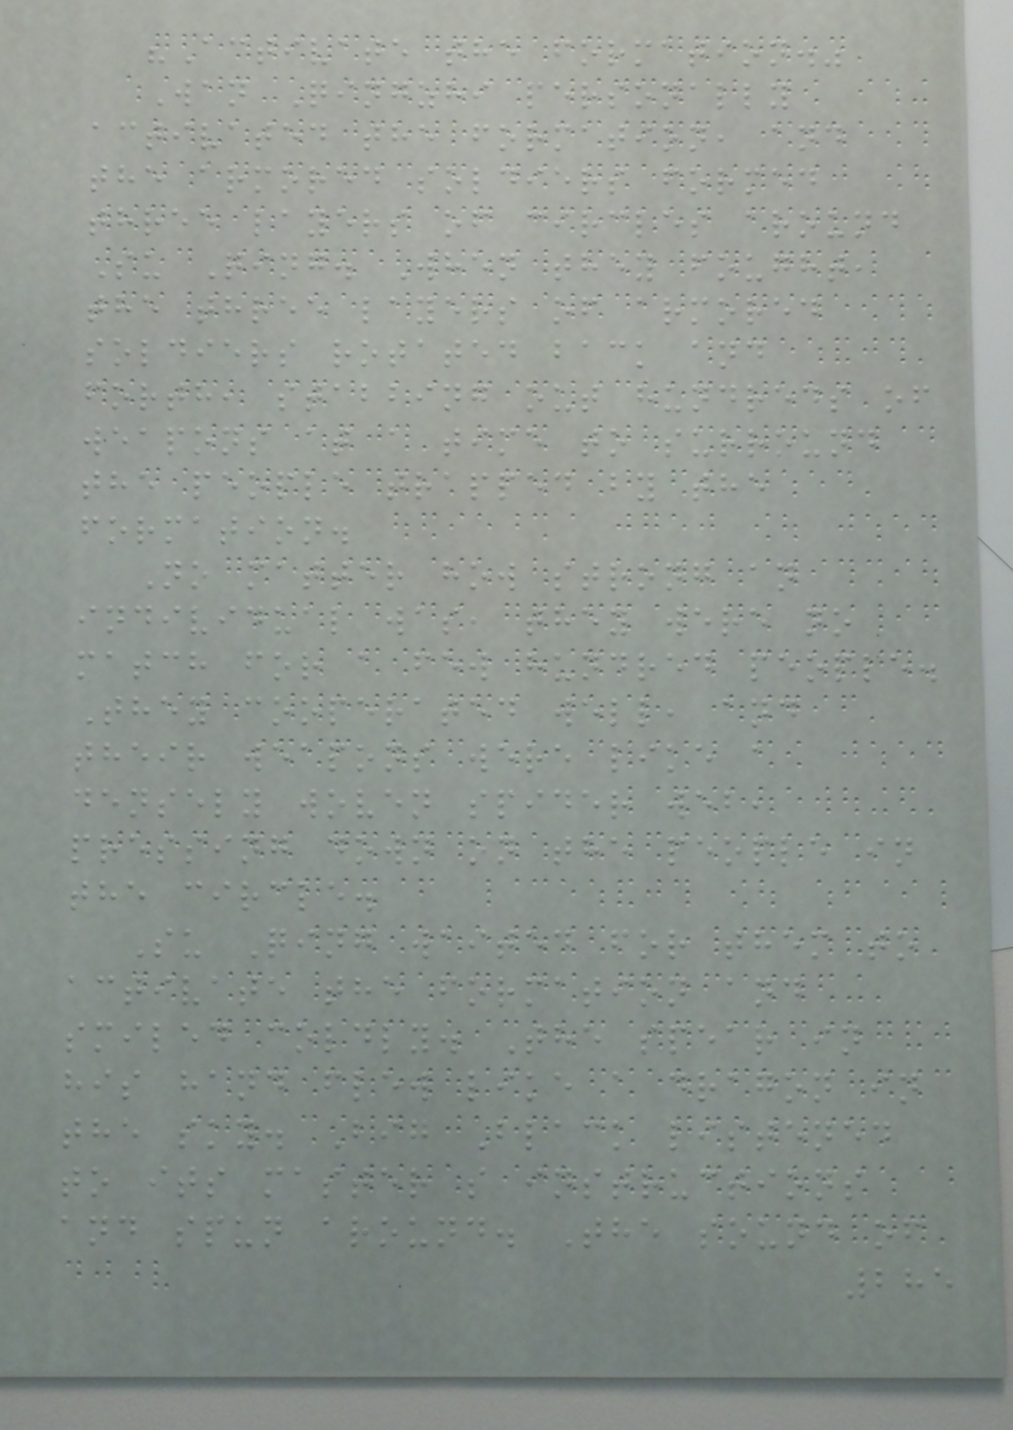"Activate the formation."
Wan Qingzhi personally
activated the formation, and
the armored soldiers formed
three layers of circles around
Su Qing. When they fought,
the three layers of armored
soldiers rotated back and
forth, stabbing out hundreds of
weapons at a time to surround
the people trapped by the
formation.
No matter how strong an
individual was, they were no
match for a few hundred people.
They cooperated well, and
their weapons were like a
densely woven spider web,
pressing down on the people in
the circle.
Su Qing waited for them to
activate the formation and
smiled coldly. The spear in
his hand flew like a dragon in
the sky. Big Black listened
to its master s instructions
and spun around. The sound of
285
